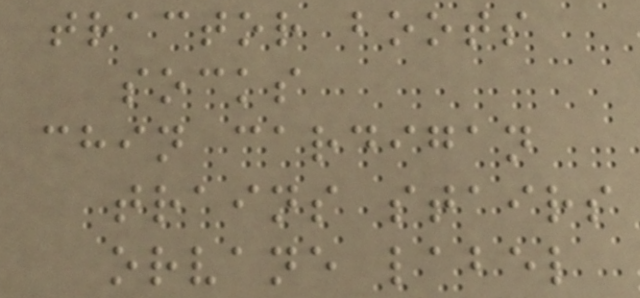tractor boots
socks
chin cardigan
trains stairs
orvane label
